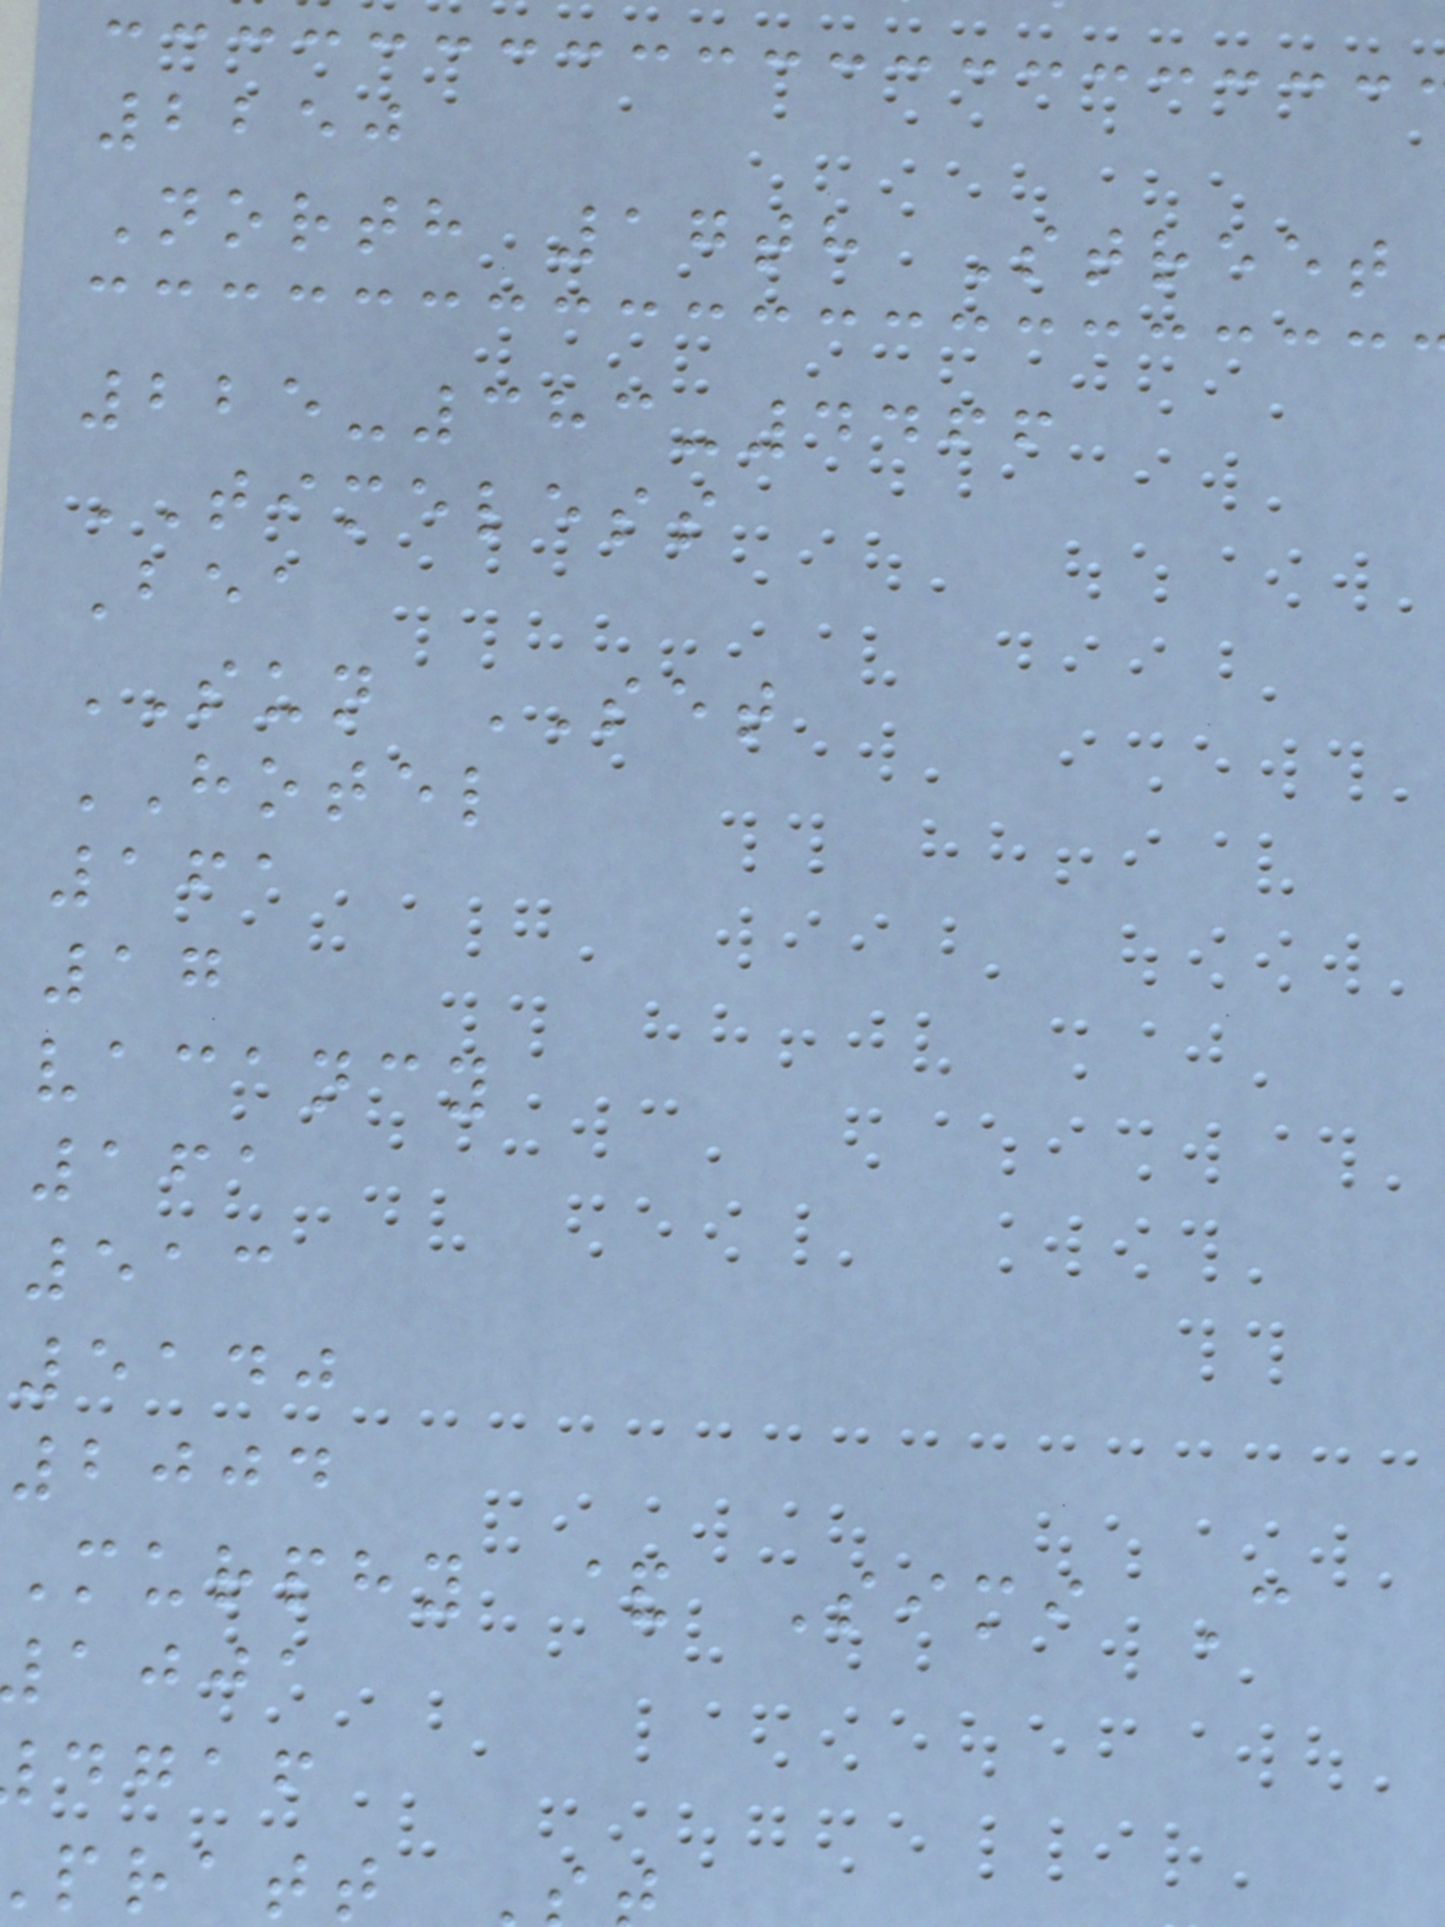2250
North 17th Street
225-383-4466
TIMELESS
Bea
SUN SET
HOTEL
161
17
vacancy
161
513
5140
2004
Murphy & Simi C
ajja
dgaf
pratt
